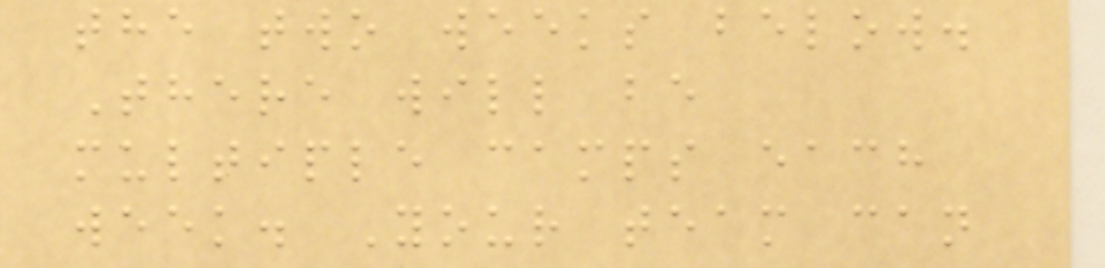the two weeks below.
There will be
multiple camps each
week. Your team can
